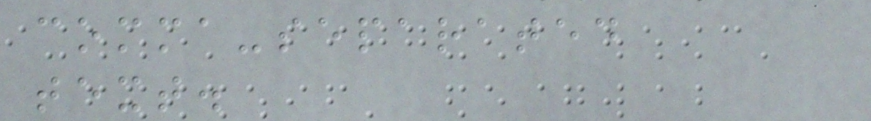comma-separated
text.
